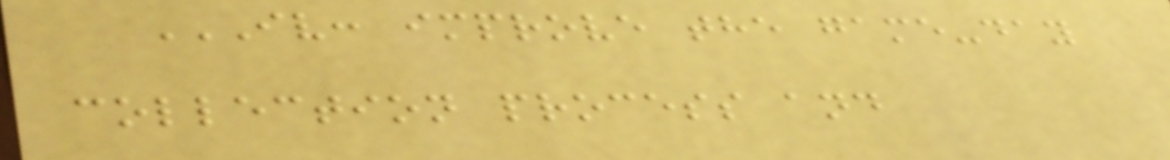IV: IMPROVE THE GAME-DAY
COLLECTION PROCESS AND
